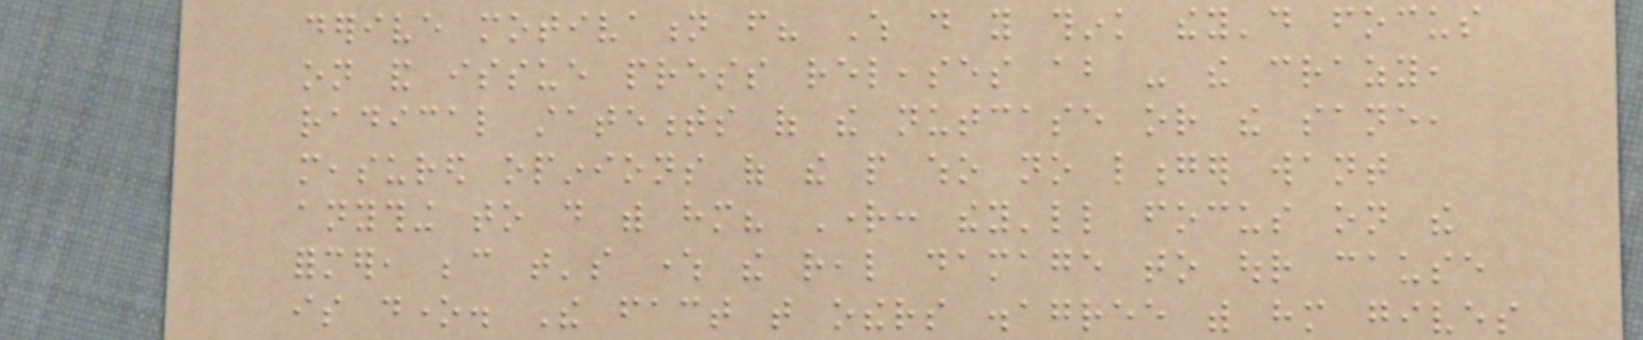derive motivation from? Which do you think they'd focus
on and issue press releases about - the crazy,
radical statements of the nutcase or the sane,
measured opinions of the people who no longer want
anything to do with him? Right: they'll focus on the
former, because that's where the real damage to our cause
is done. The fact that others disagree with him gives
